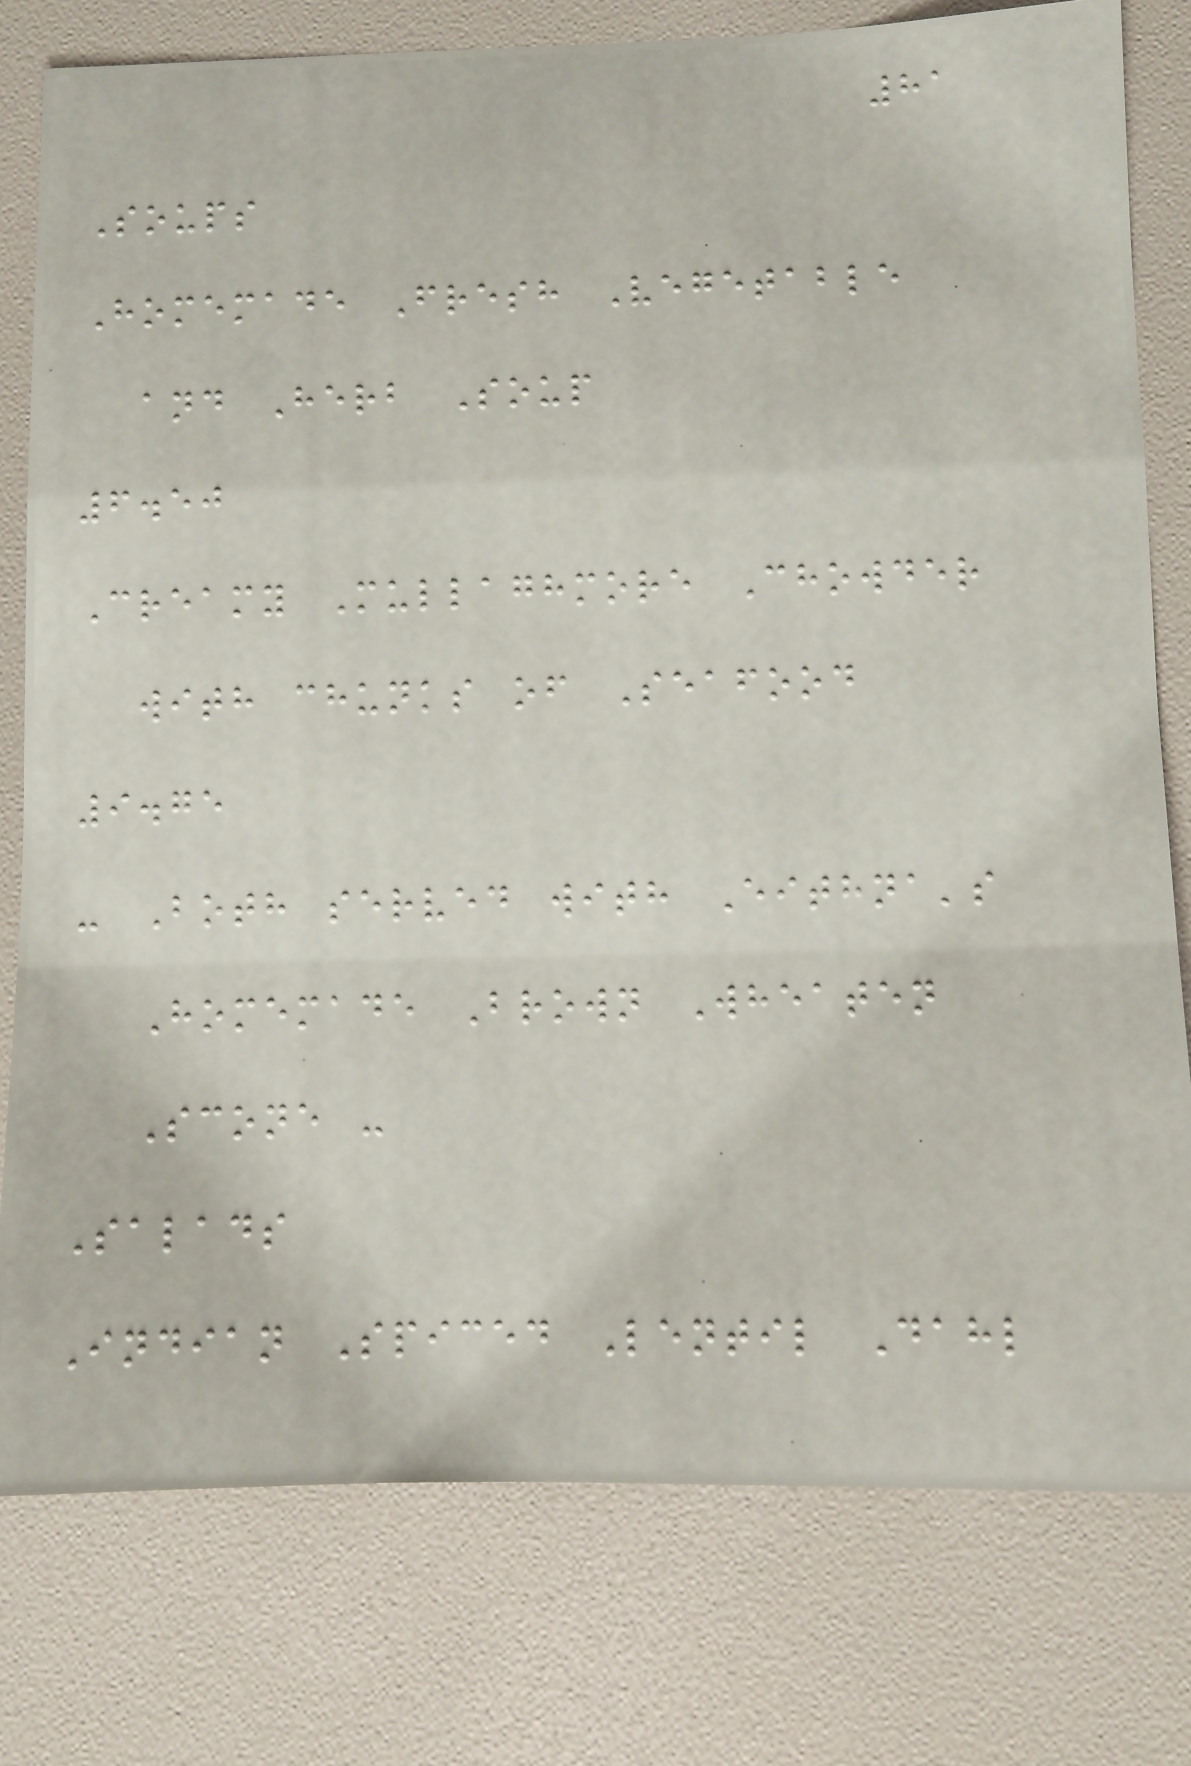81
Soups
Homemade Fresh Vegetable
and Herb Soup
6.50
Creamy Mullaghmore Chowder
with chunks of Seafood
9.75
- Both served with Eithna's
Homemade Brown Wheaten
Scone -
Salads
Indian Spiced Lentil Dahl
